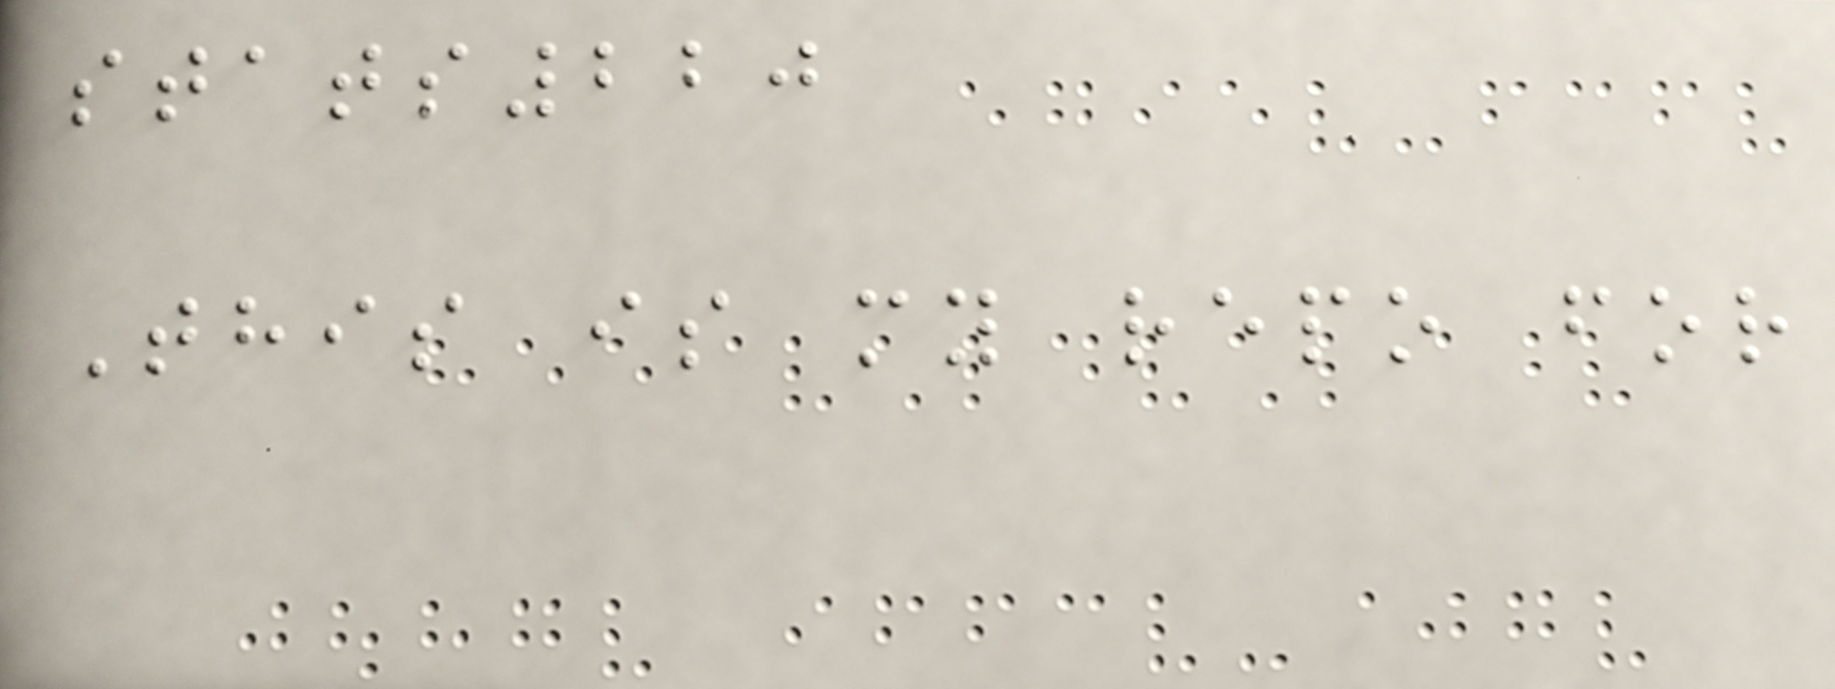stats220
This is my repo for
